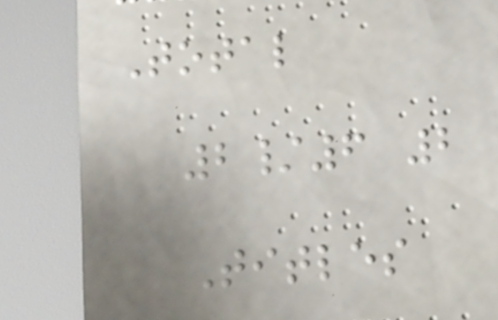Total
2/6 2
Titles
